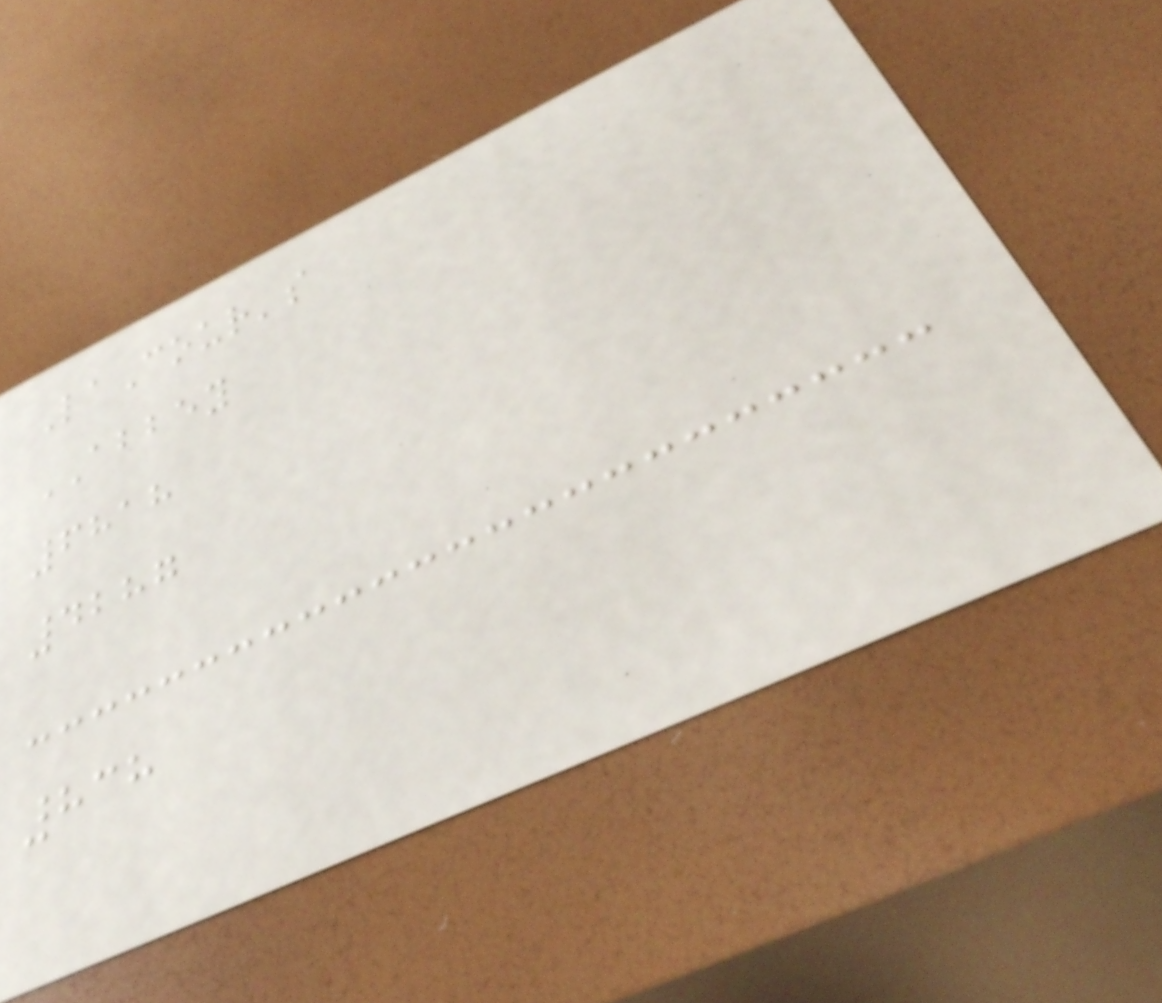LaCour's
ABBEY
6818
4287
838
